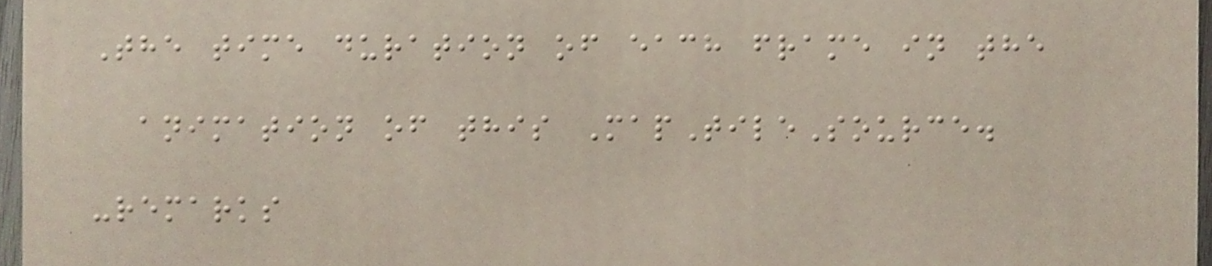The time duration of each frame in the
animation of this MapTileSource.
-remarks
